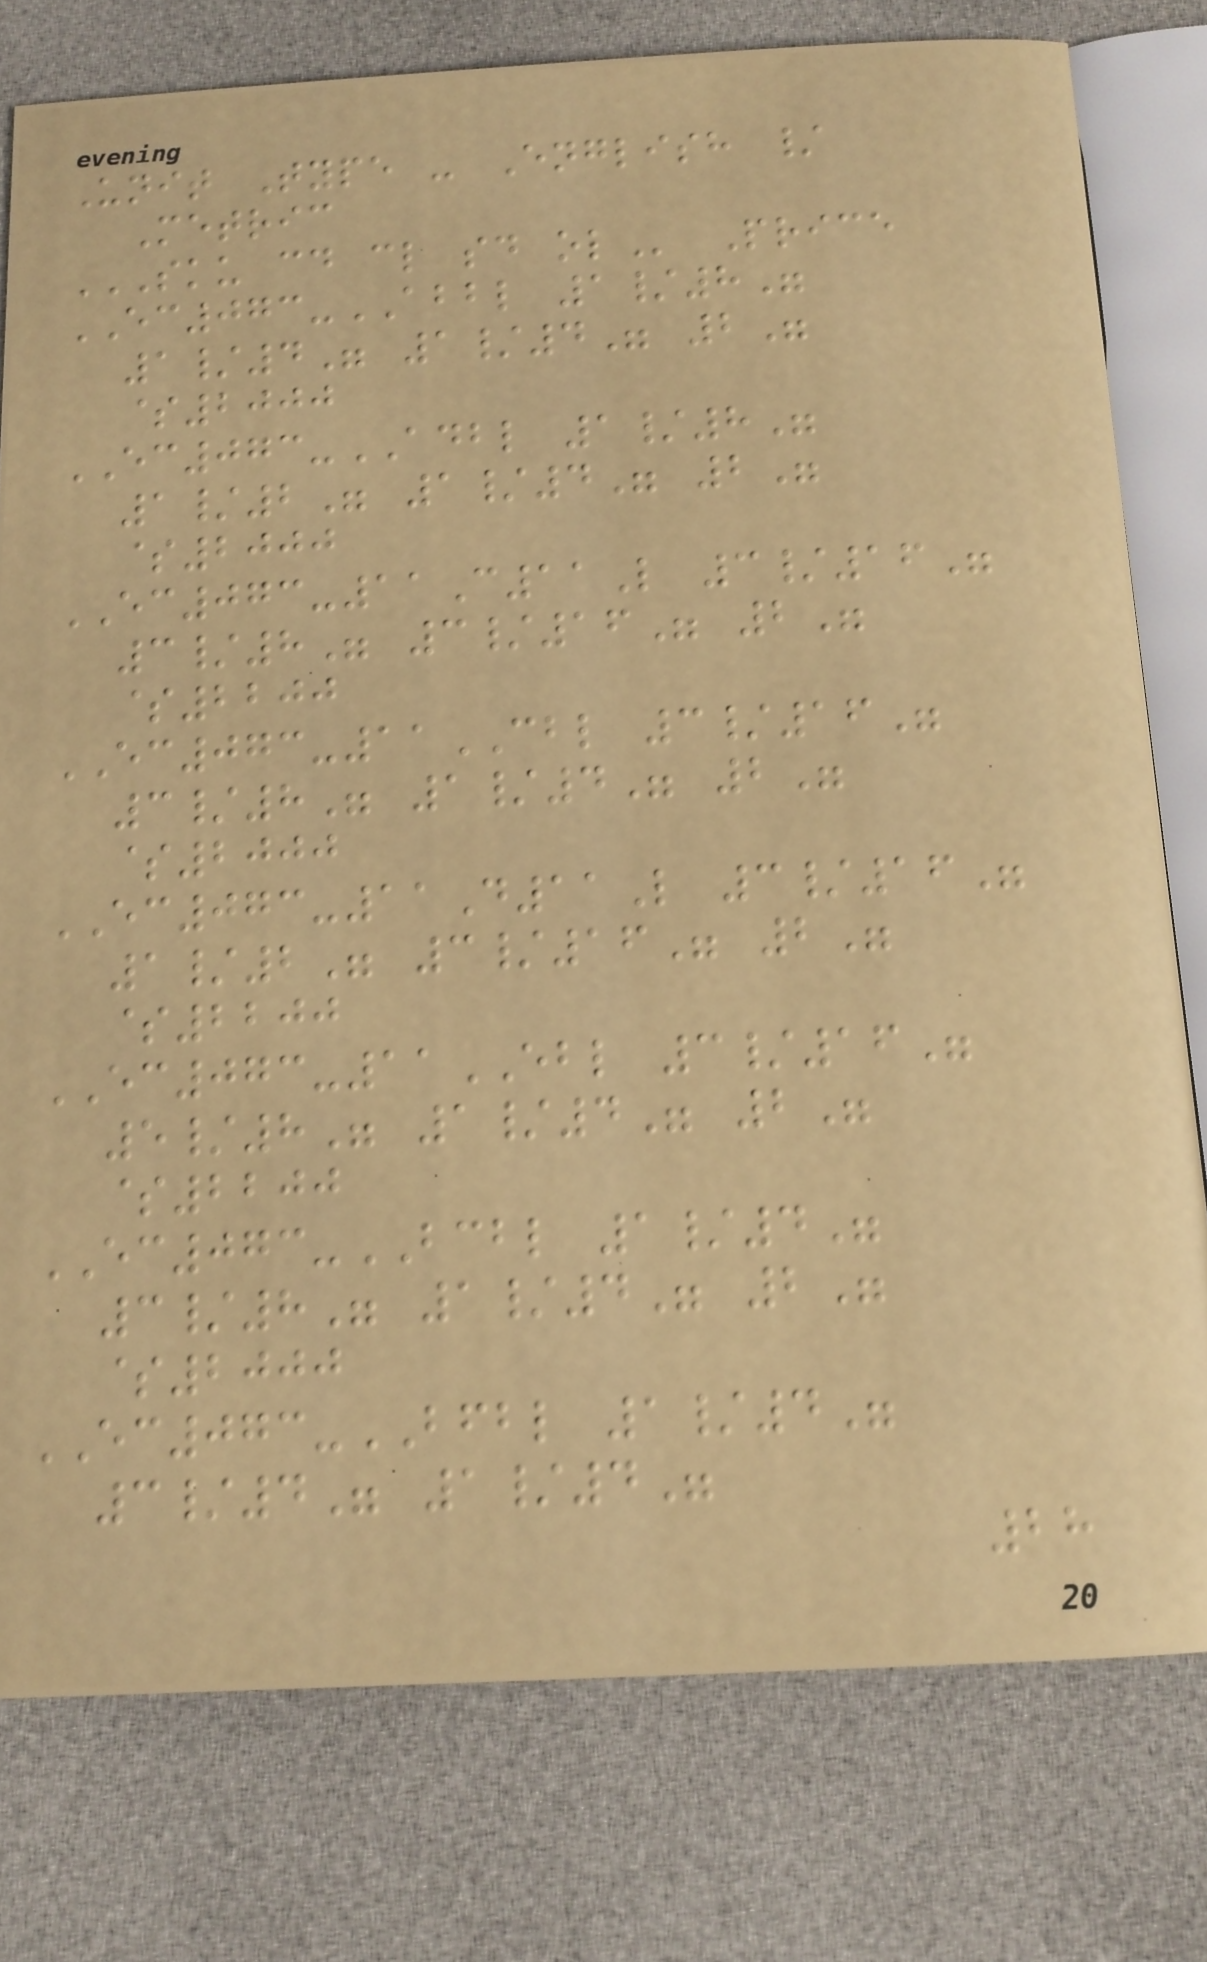Unit Type - English /
Metric
SKU CD CL SD OL Price
EC073-ABBL 1/8"
1/4" 1/4" 2"
$2000
EC073-ADBL 1/8"
1/2" 1/4" 2"
$2000
EC073-11C11L 3/16"
3/8" 3/16" 2"
$2200
EC073-11CBL 3/16"
3/8" 1/4" 2"
$2000
EC073-11D11L 3/16"
1/2" 3/16" 2"
$2200
EC073-11EBL 3/16"
5/8" 1/4" 2"
$2200
EC073-BCBL 1/4"
3/8" 1/4" 2"
$2000
EC073-BFBL 1/4"
3/4" 1/4"
28
